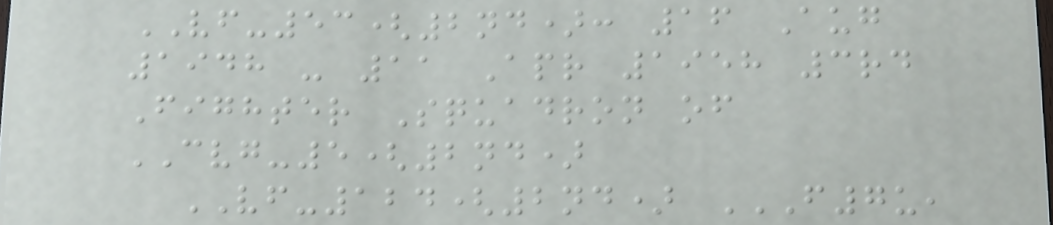VF-53(2nd): 16 Aug
1948 - 11 Apr 1958 3rd
Fighter Squadron of
CVG-5(2nd)
VF-124(2nd) F7U,
